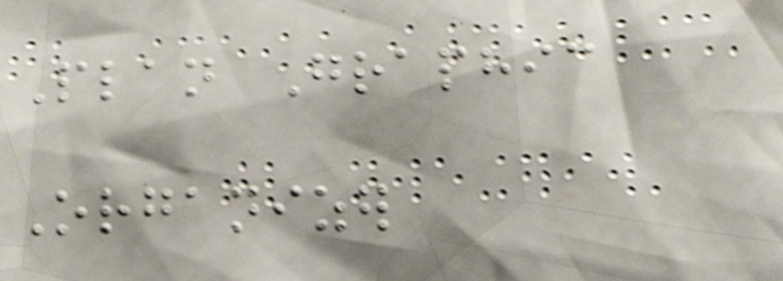Plan Graphic
Organizer
